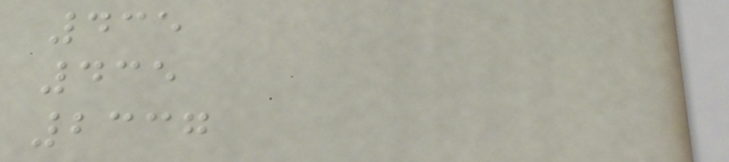435
435
2337
